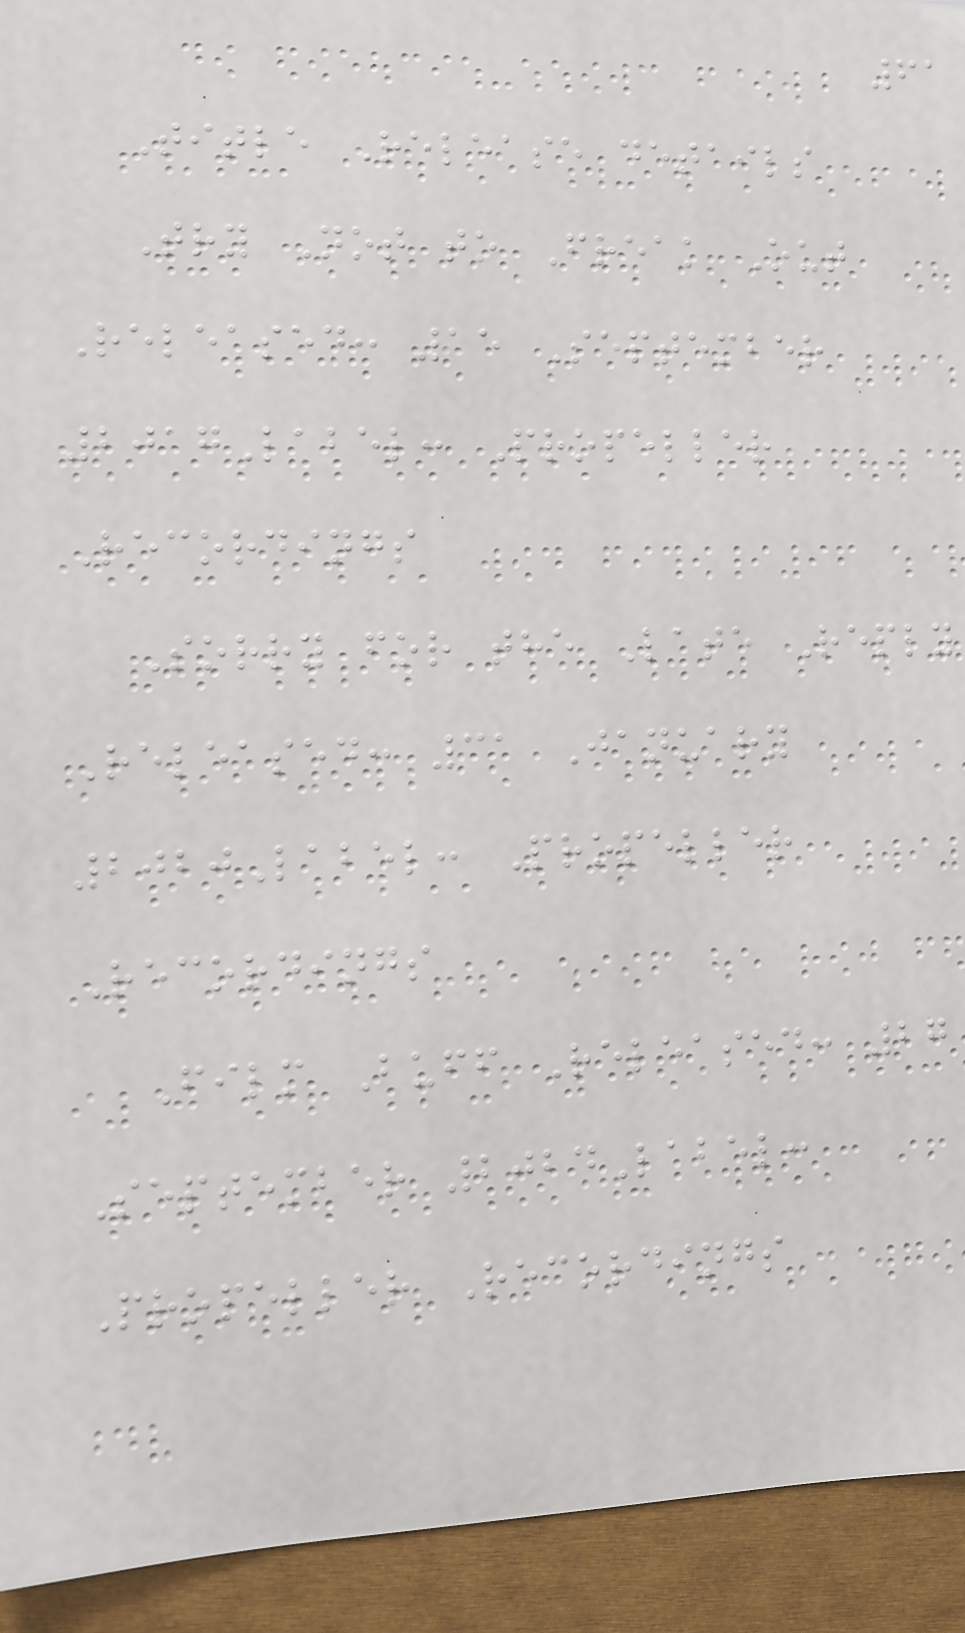61
Title Release details
Try Not to Freak Out
Released: 15 September
2017Label: Propeller
Recordings
Sorry for the Late Reply
Released: 31 January
2020Label: Propeller
Recordings
Film Buff Released: 27
September 2024Label:
Propeller Recordings
